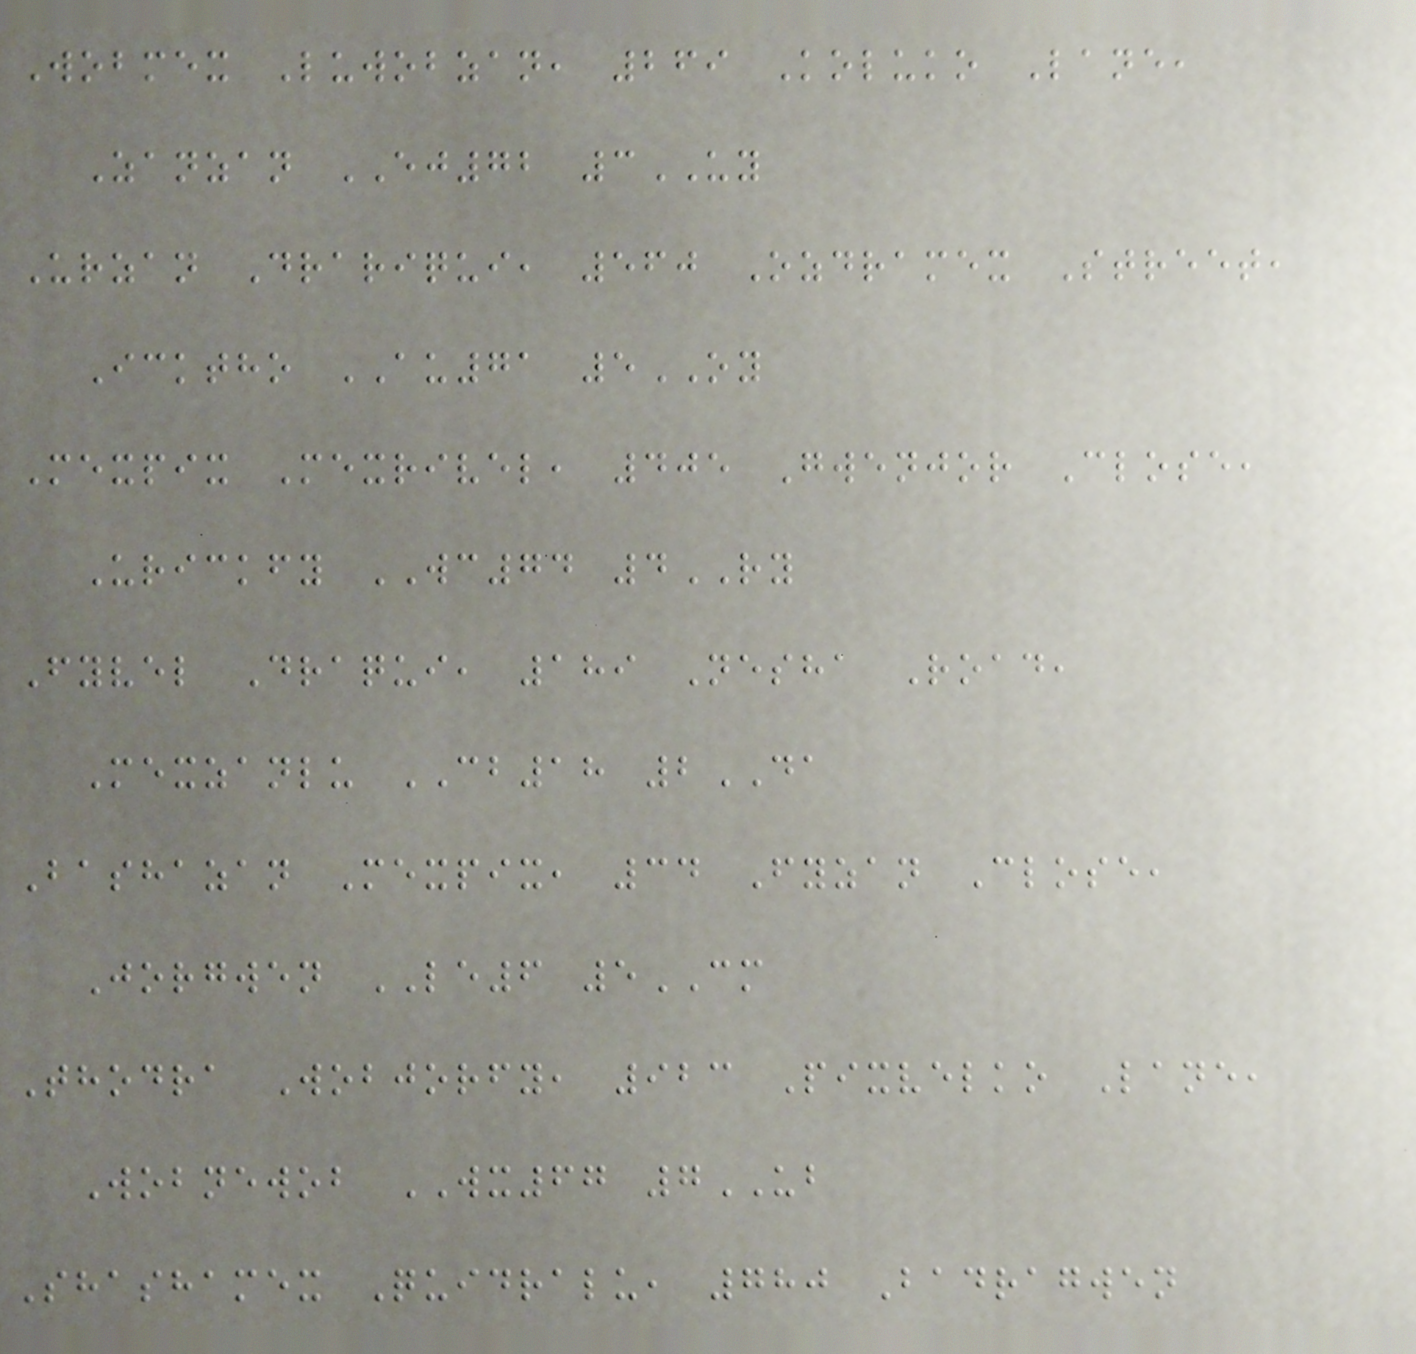Wobmex Luwobzan, 269 Koluko Lane,
Zanzan EJ72 3UY
Urzan Drariqui, 560 Ozdramex Street,
Icktho AU71 5OY
Mexpix Mexrivel, 405 Gwenjor Close,
Urickfy WC74 4RY
Fyvel Draqui, 189 Nesha Road,
Mexzanlu CB18 2DA
Bashazan Mexpix, 34 Fyzan Close,
Jorgwen LE6 5CM
Thodra Wobjorfy, 923 Pixvelko Lane,
Wobnewob WX67 7UB
Shashamex Quidralu, 780 Badragwen
